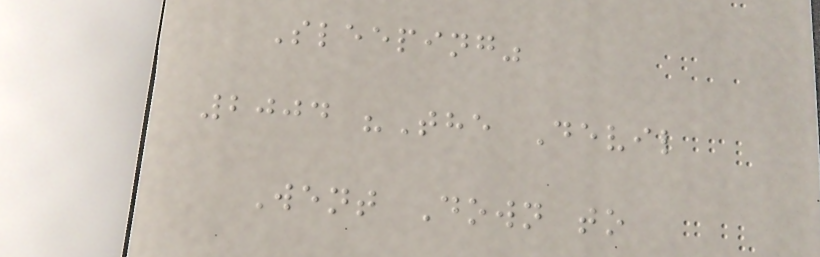Sleeping"
2004 "The Devil
Went Down to
